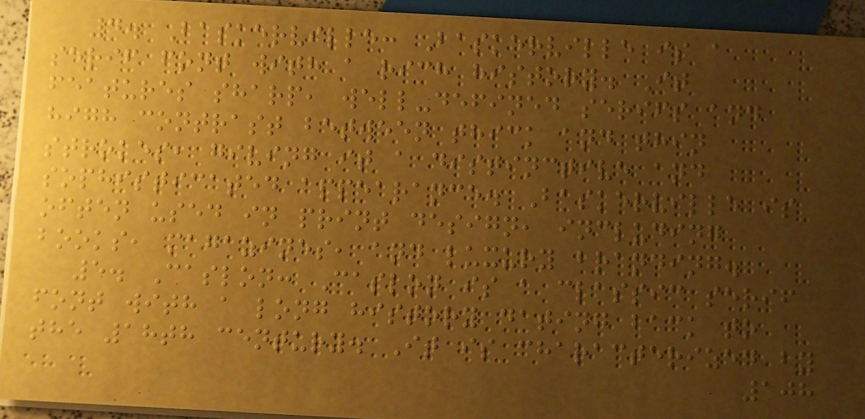4. Baskerville: Baskerville is a
serif font with a rich history. It
features sharp, well-defined serifs and
high contrast between thick and thin
strokes, giving it a distinctive and
sophisticated appearance. Baskerville is
often used in print design, including
books, magazines, and luxury branding.
5. Caslon: Caslon is a classic serif
font with a long history dating back to
the 18th century. It is characterized by
108
